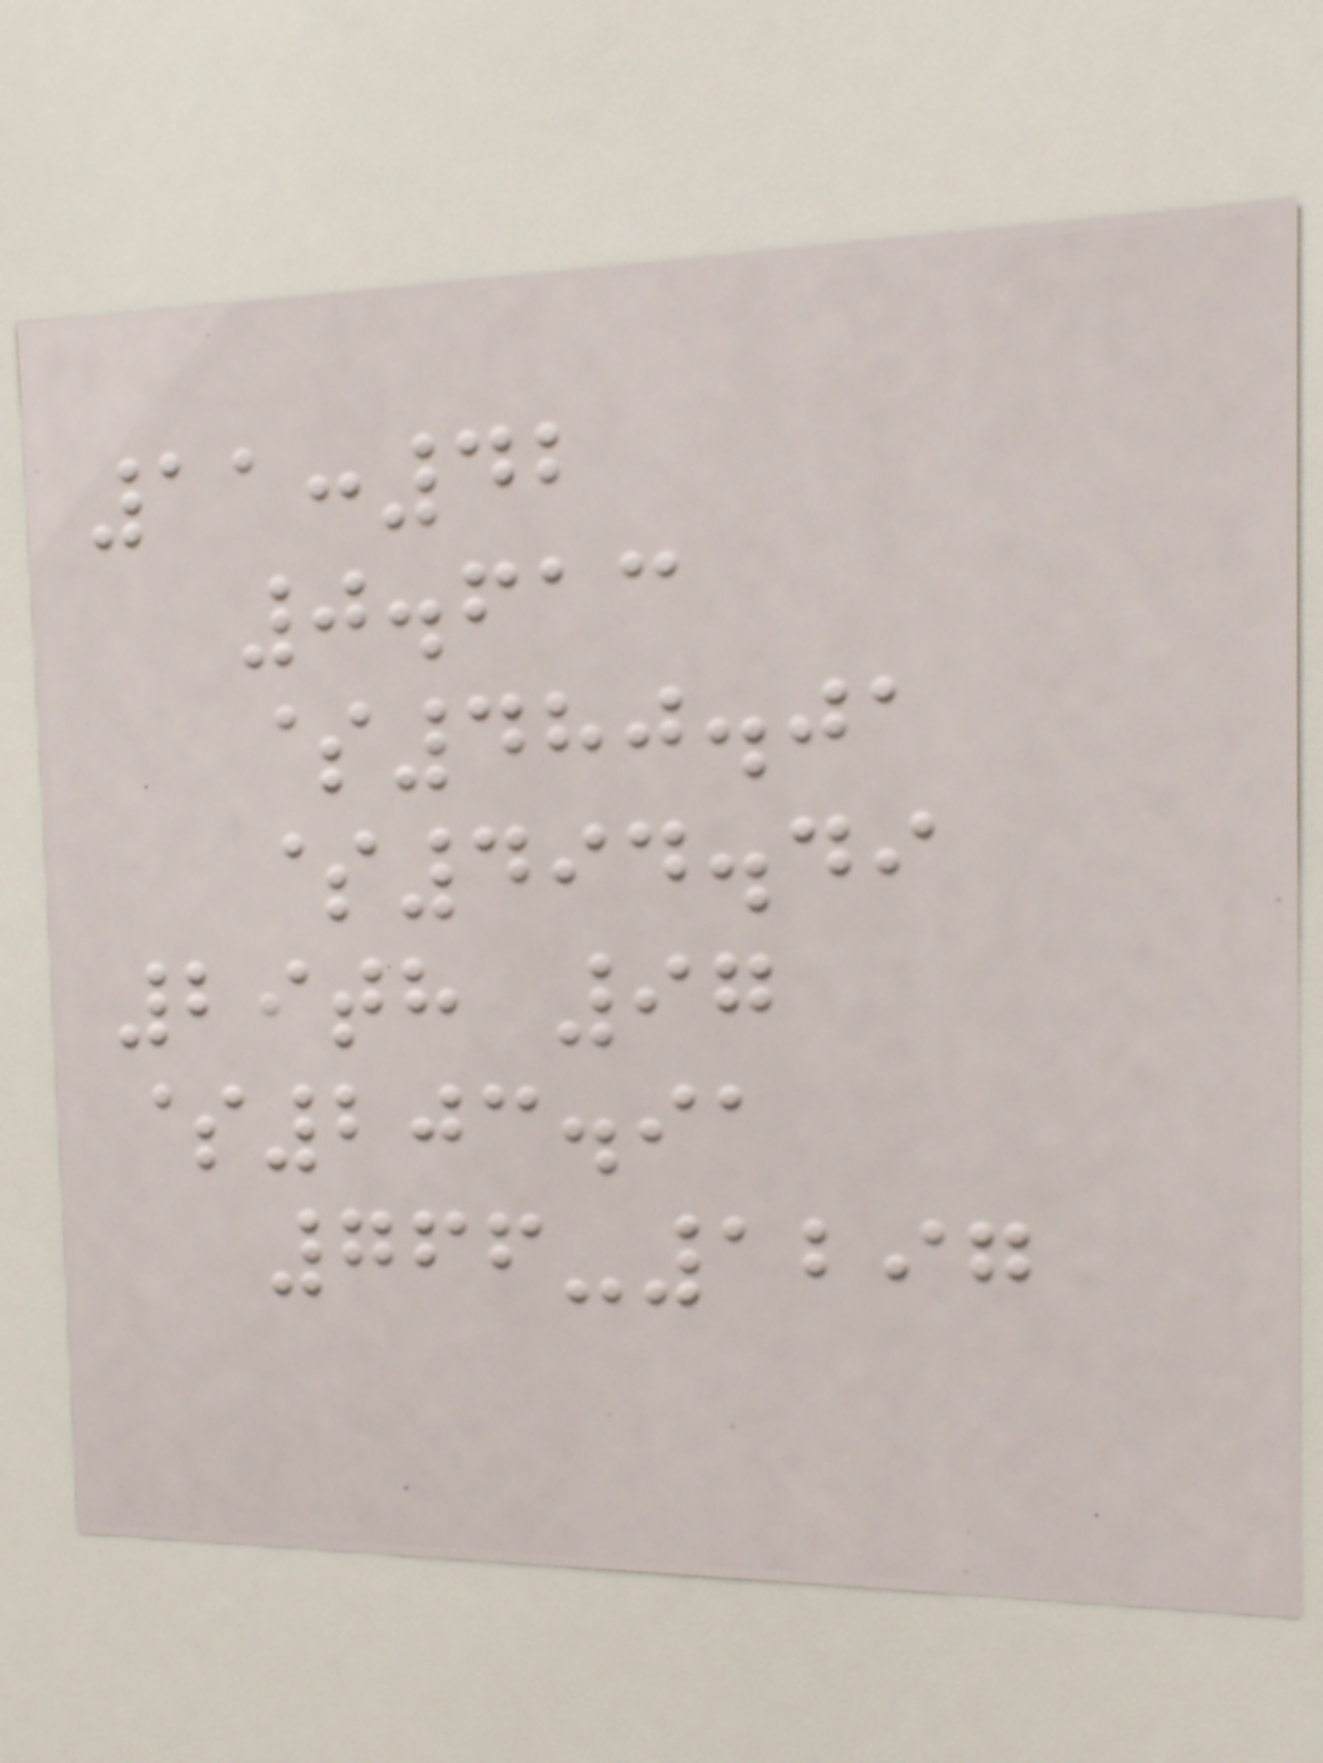11:42
0.613
$480.01
$494.49
29th 97
$203.91
766-1297
